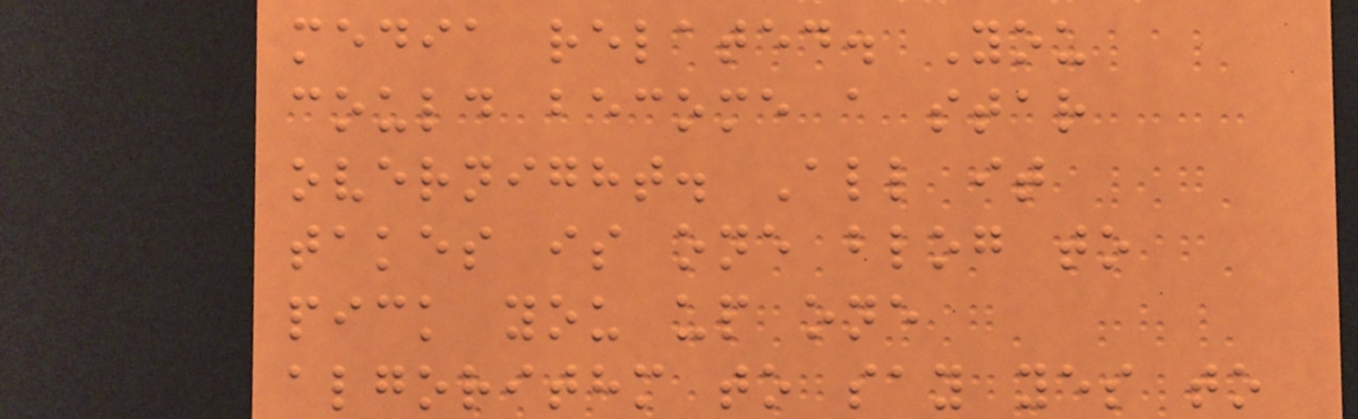media related. You
could become a star
overnight. All it
takes is one blog to
pick you up one
algorithm to say yes to
